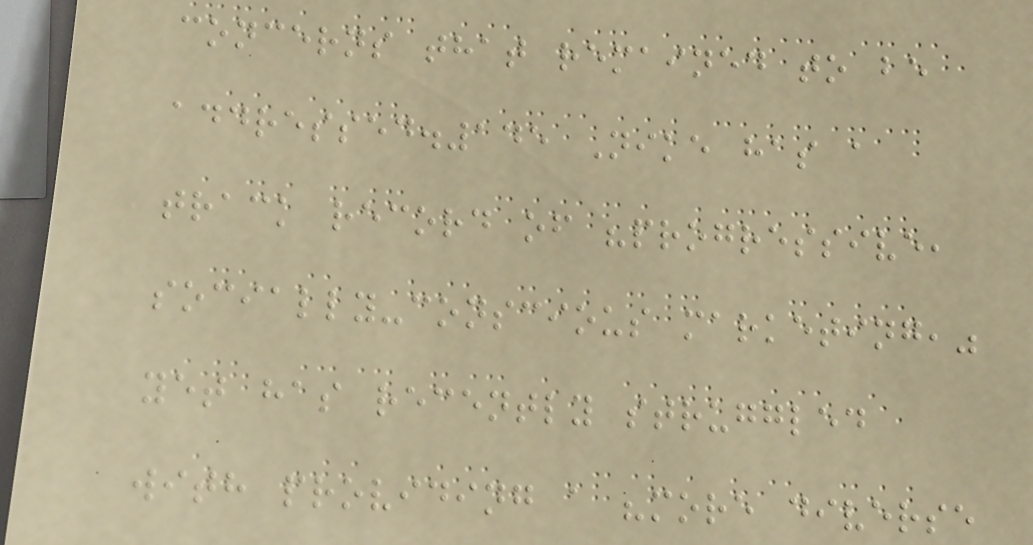concerns that remained to be
addressed.145 Nike has a
track record of "progressive,
socially-conscious marketing,"
yet has recently struggled
with providing a "more diverse
